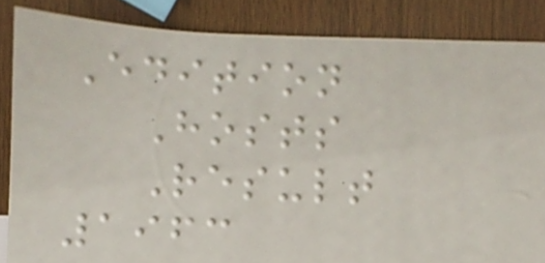Edition
Hosts
Result
1963
